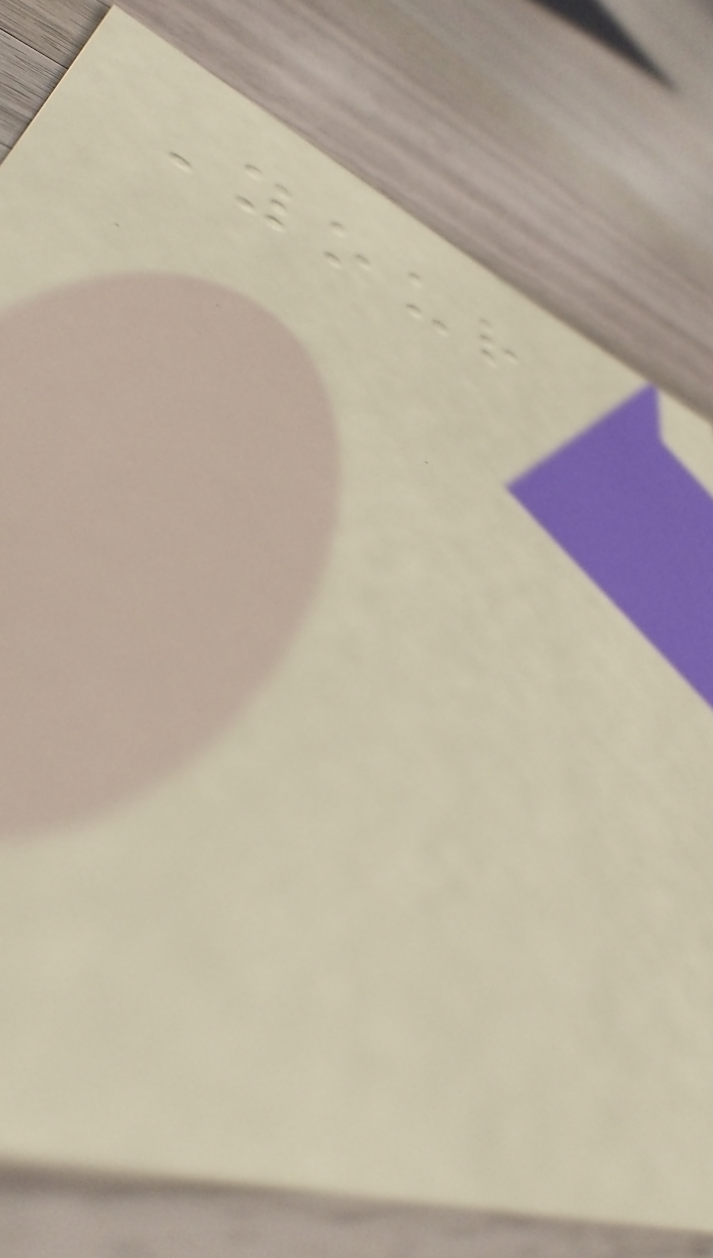Your
